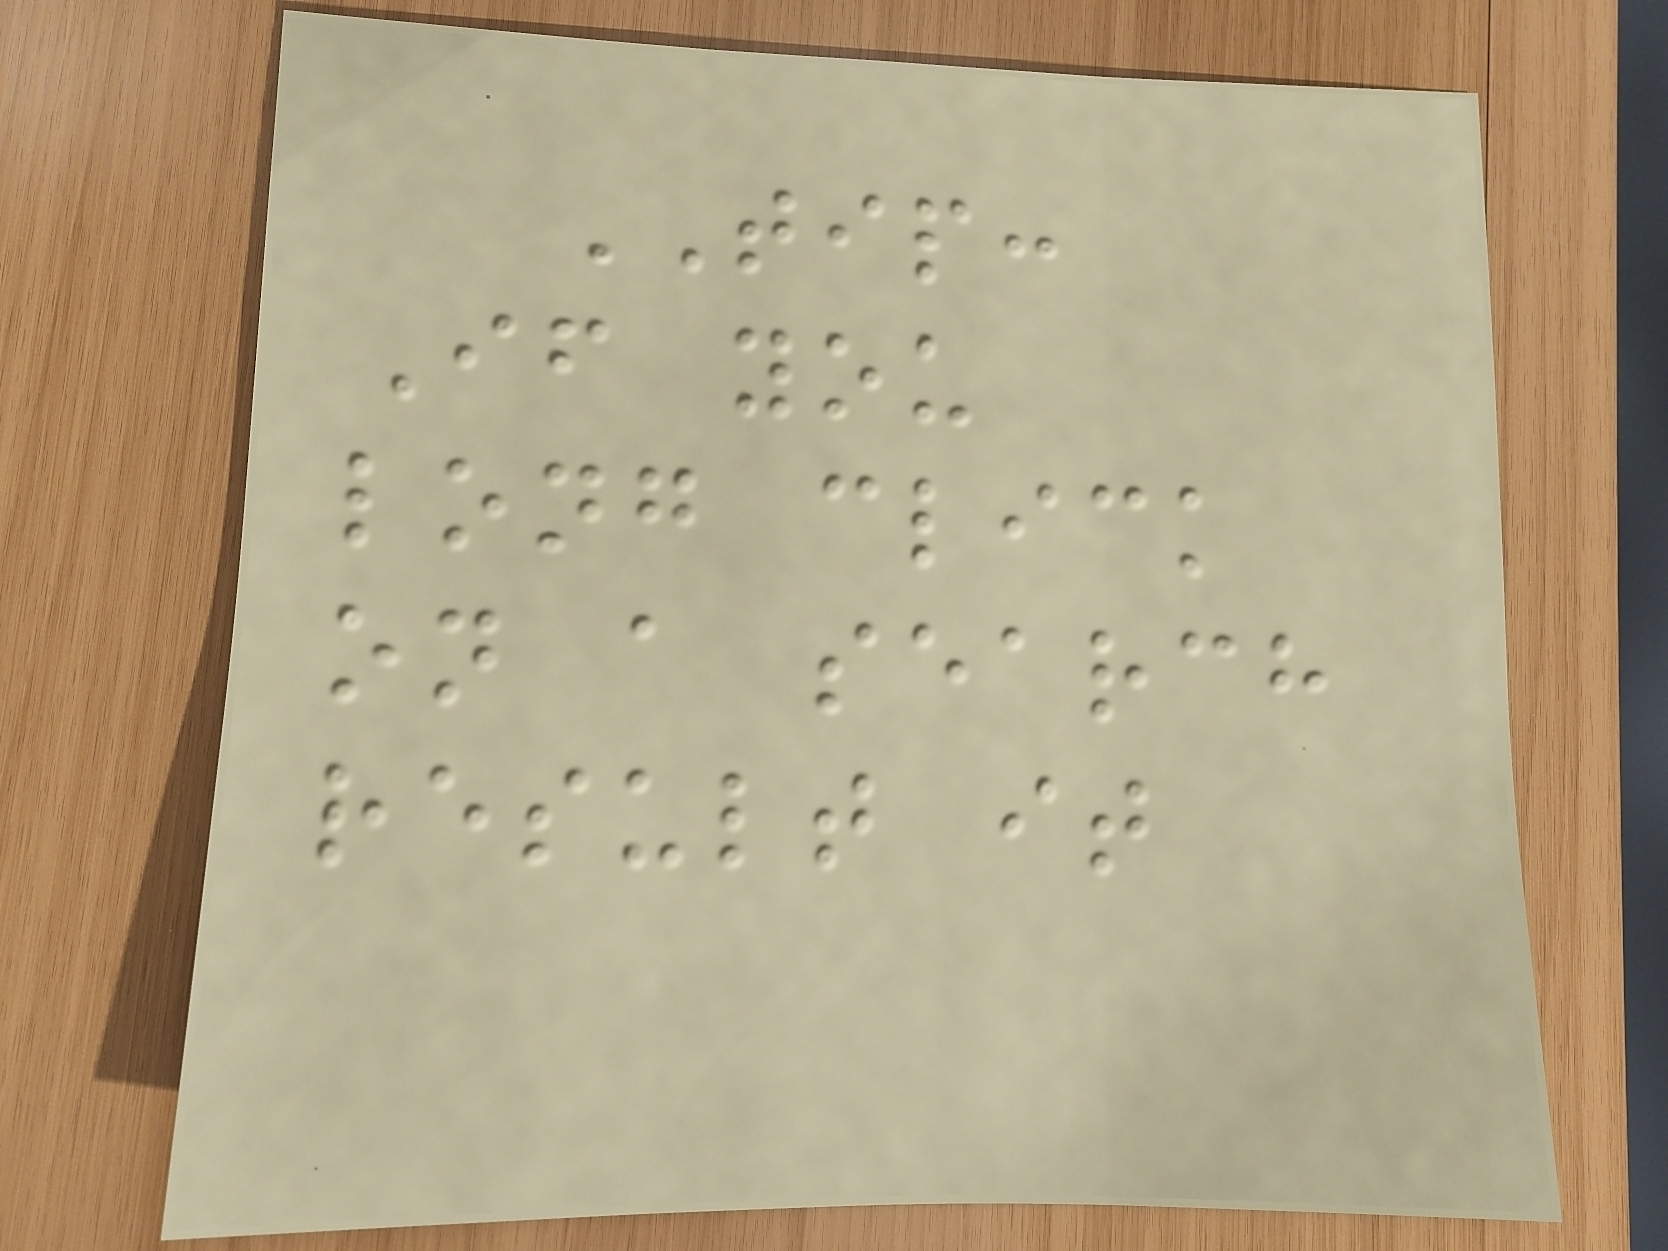TIP:
If you
long click
on a search
result it
